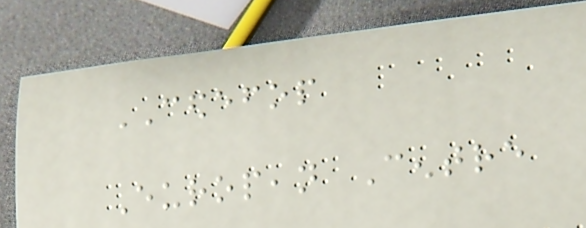CEDEFOP
European Centre
